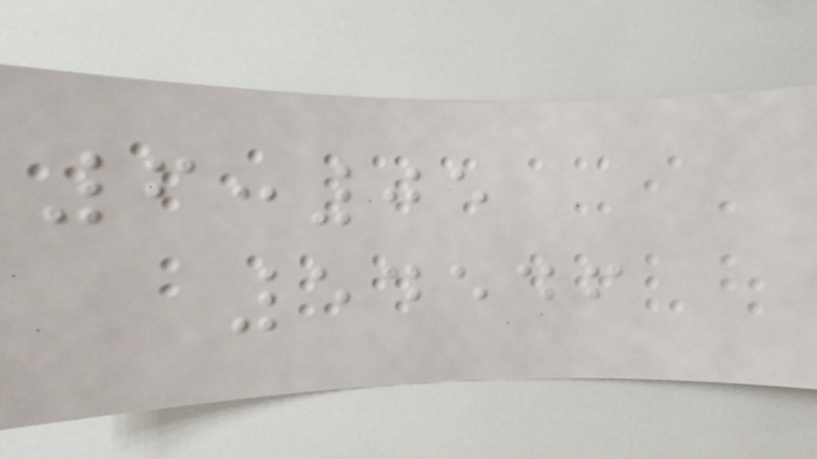6:05
54546
